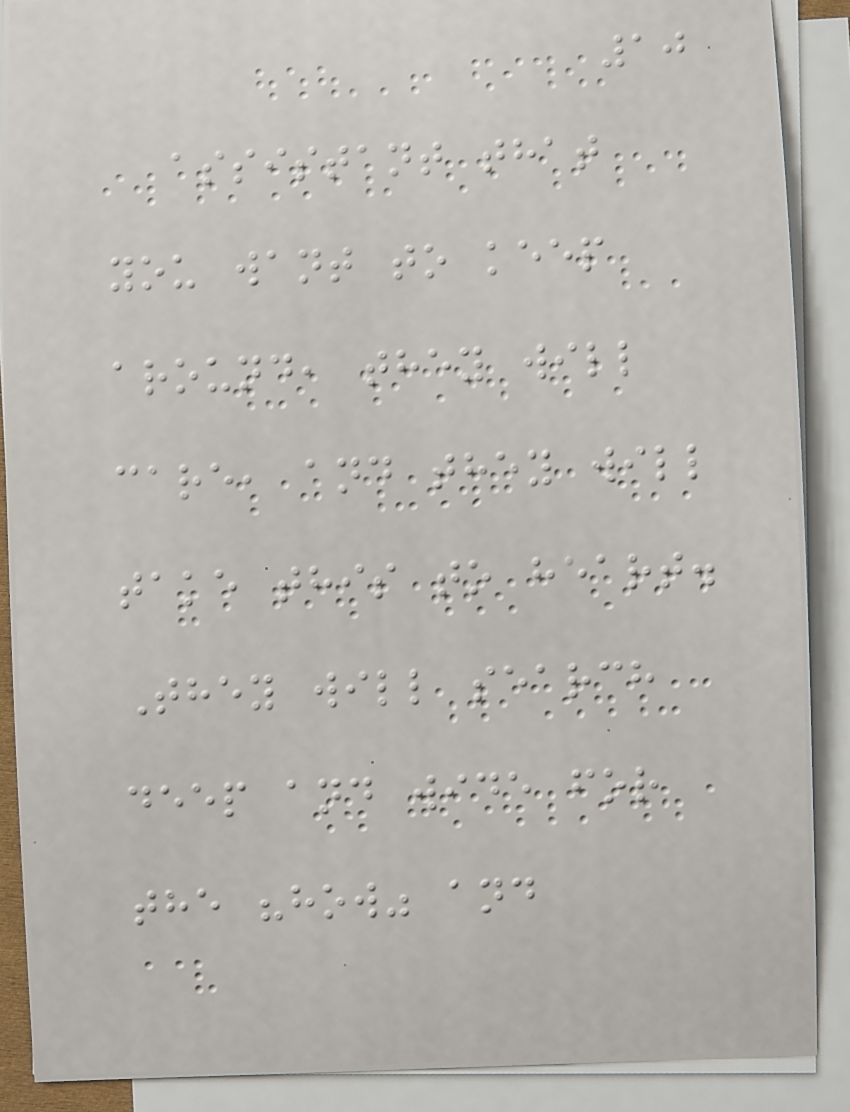10
assistant that
you want to keep
around, they will
care, and they will
take this to heart.
They will search
deep and wide for
the "how" and
